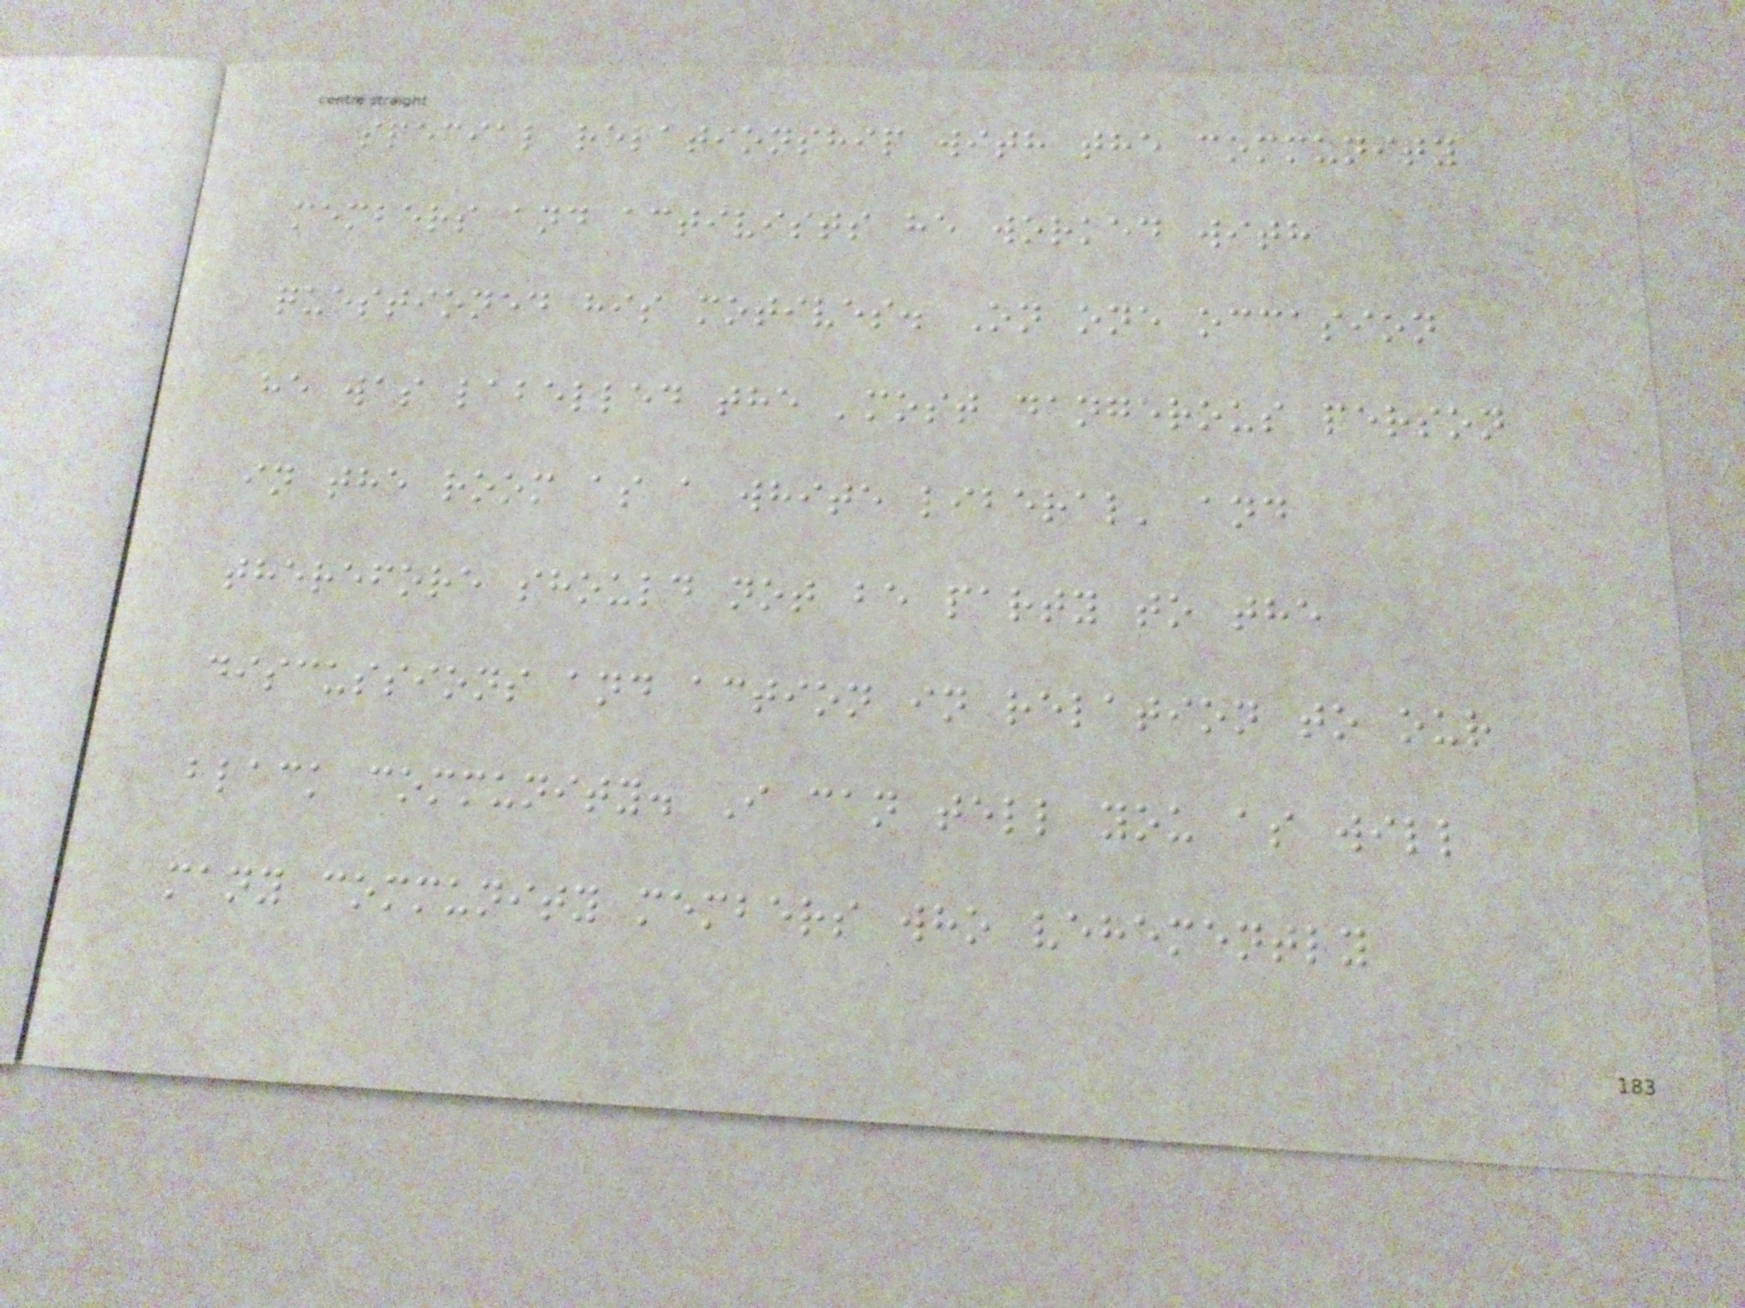special relationship with the community
members and activists he worked with
questioned his motives. On one occasion
he was labelled the 'most dangerous person
in the room as a white liberal' and
therefore should not be party to the
discussions and action in relation to our
black community. I can tell you as will
many community members who vehemently
